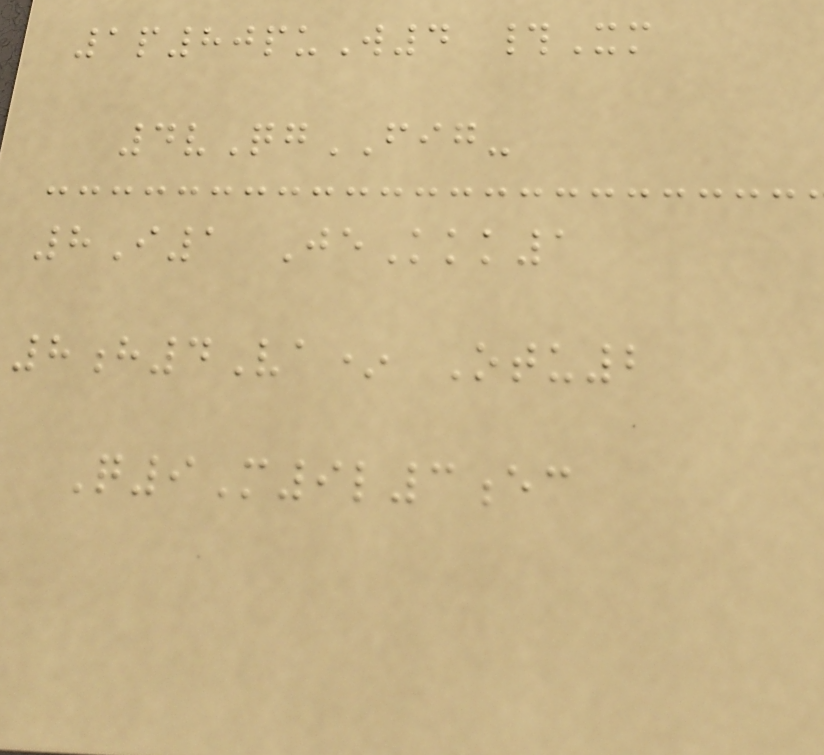1p80puW4 #Xm
4vQgFIG-
8I1 JeKkk1
8h4Va* Otu2
Q9M9l3ec
